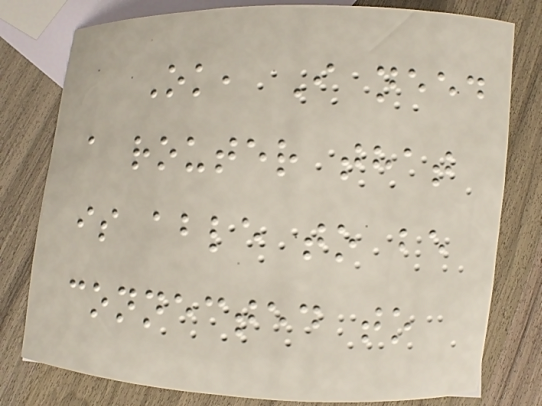Ok, I need
a router that
is able to be
connected to
